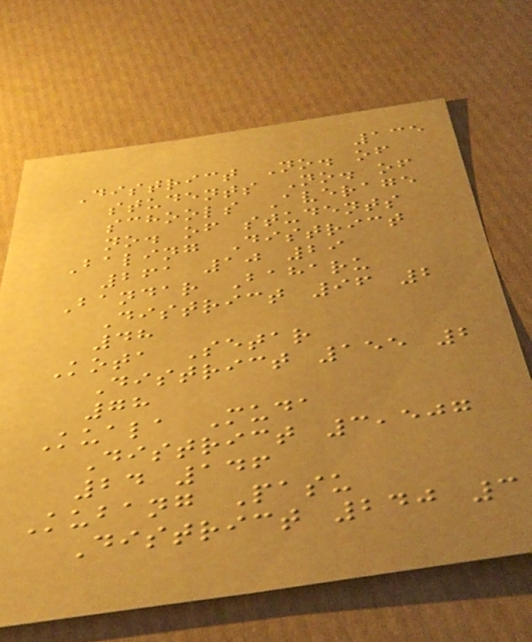135
District No. of
students No. of
schools Average
no. of students
Baling District
261 10 29
Bandar Baharu
District 96 2
48
Kota Setar
District 155 2
78
Kuala Muda
District 3,507
24 146
Kubang Pasu
District 240 3
